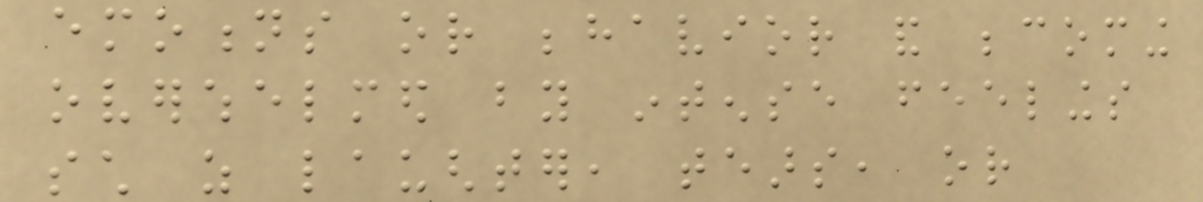emotions or behavior and becoming
overwhelmed by intense feelings
such as laughter, tears, or
